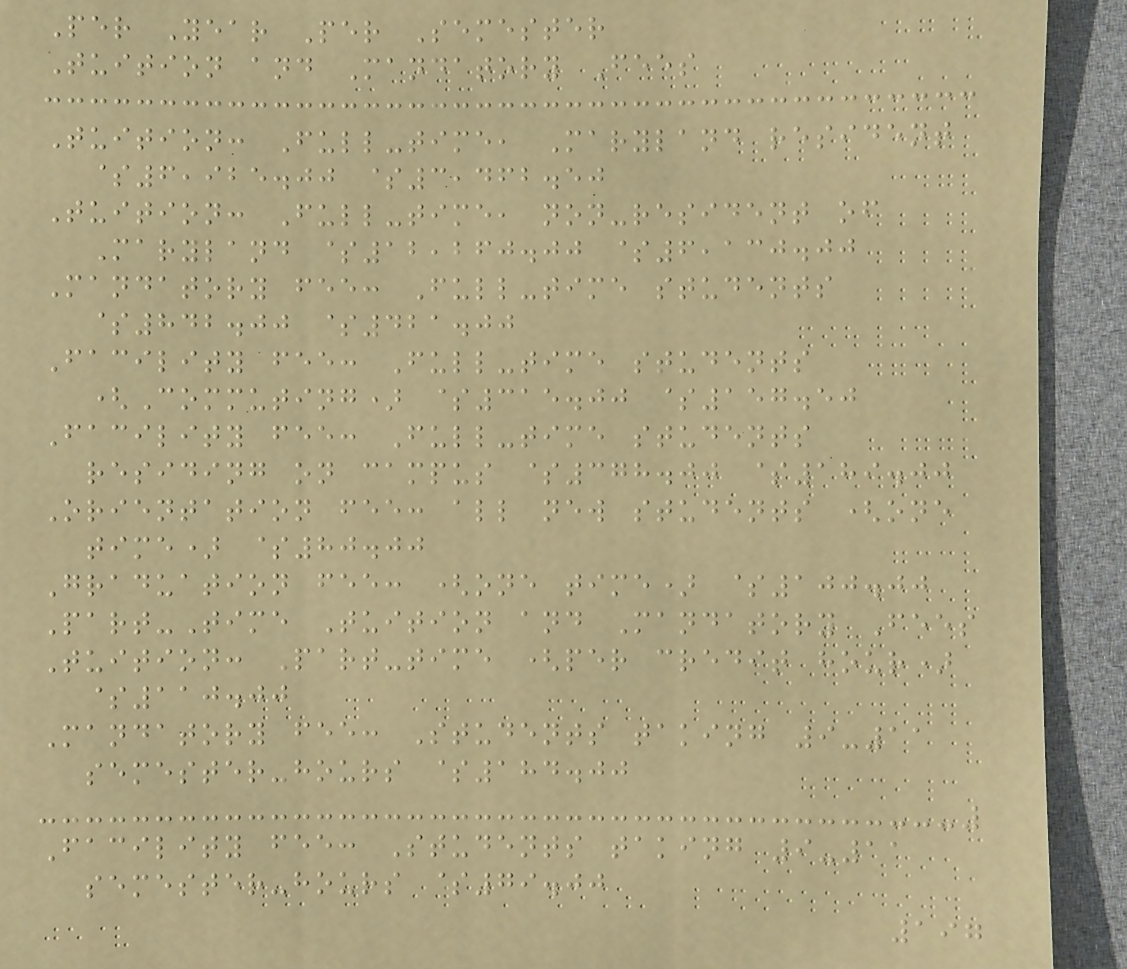Per Year Per Semester
Tuition and Mandatory Fees
Tuition: Full-time, Maryland resident
$6,925.00 $3,462.50
Tuition: Full-time, non-resident of
Maryland $12,260.00 $6,130.00
Mandatory fee: Full-time students
$842.00 $421.00
Facility fee: Full-time students
(Commuting) $315.00 $157.50
Facility fee: Full-time students
residing on campus $378.00 $189.00
Orientation fee: all new students (one
time) $80.00
Graduation fee: (one time) $100.00
Part-Time Tuition and Mandatory Fees
Tuition: Part-time (per credit hour)
$110.00
Mandatory fee: Students taking 9-11
semester-hours $184.00
Facility fee: Students taking 9-11
semester-hours $79.00
197
